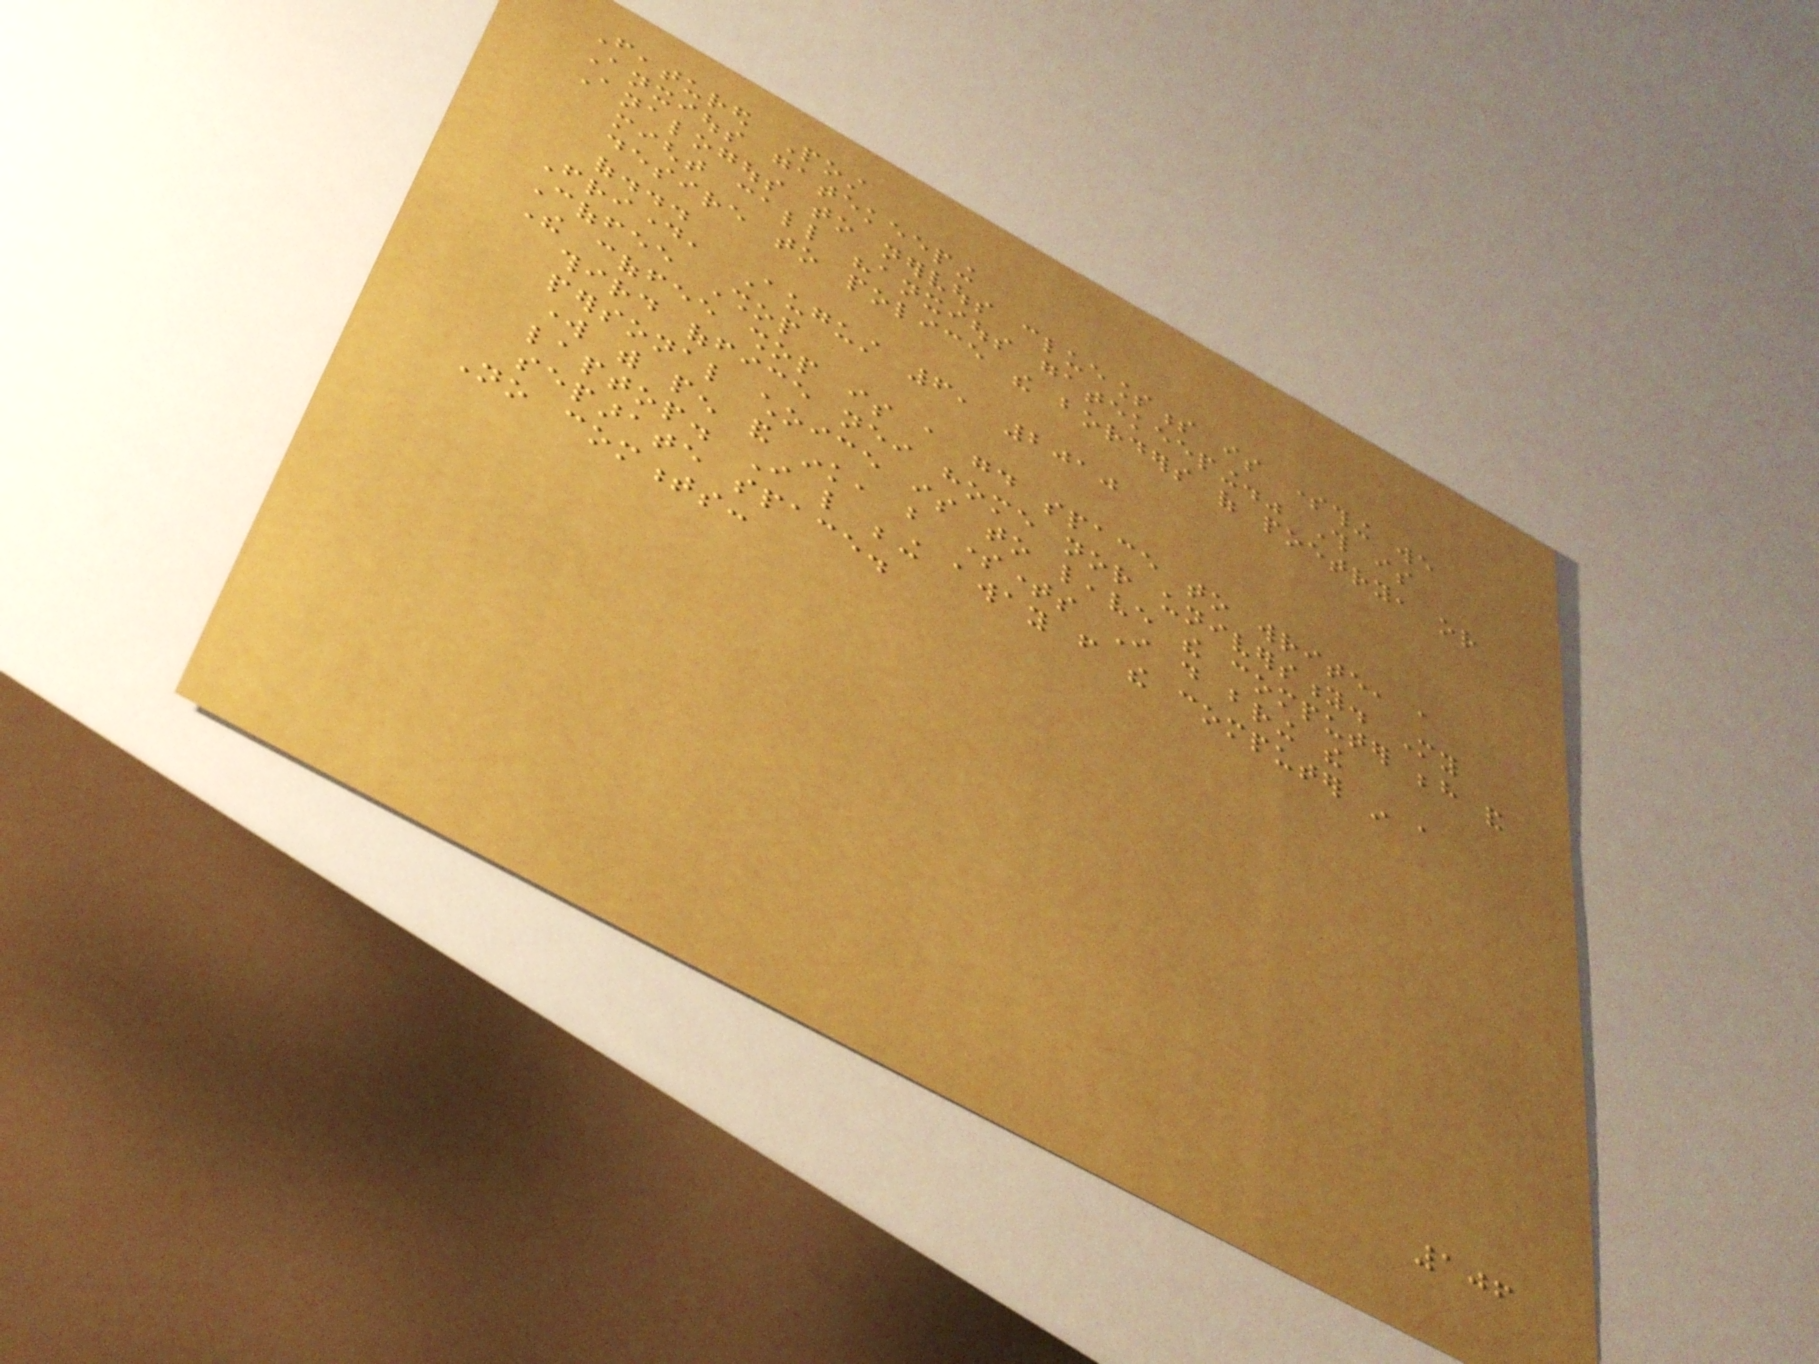Featured Post
Anxious gatekeeping
Analogous to nervous cluelessness is something we
might call "anxious gatekeeping." This is
desire to police the borders of poetry, or
of...
Friday, August 6, 2010
Coffee Shop
The coffee shop is a good space to write, a
third office neither home nor university. My
personal choice is to leave the computer behind and
work with pen and ink, but sometimes I do bring the
laptop. I like being away from the computer in a
separate space.
No comments:
106
